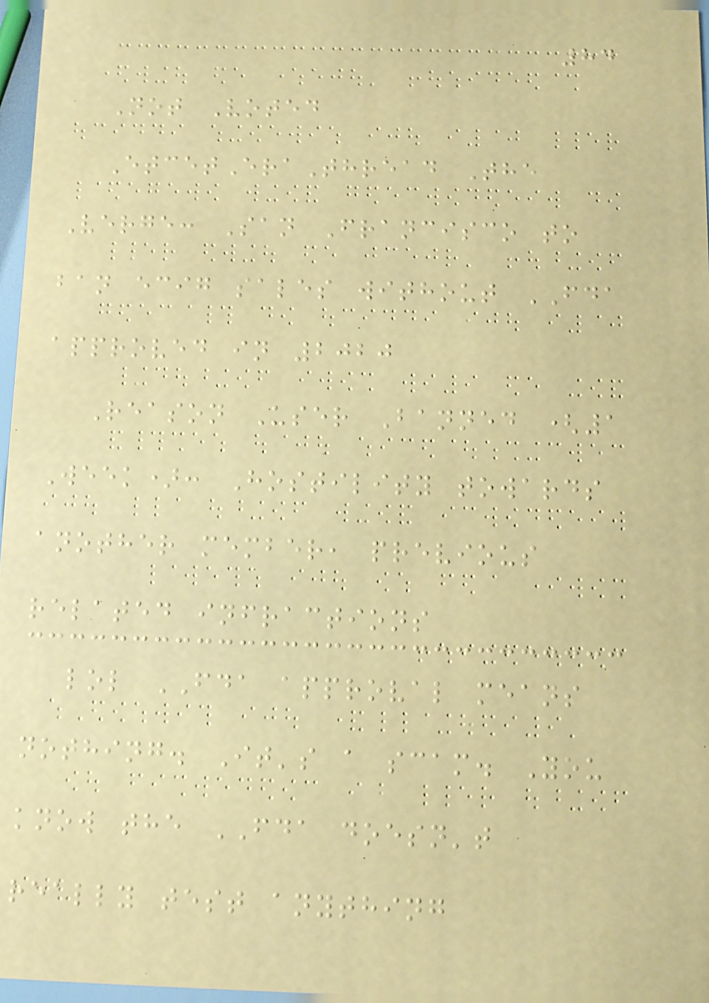84
Not Voted
EtcetEraThread The
Verge: San Francisco to
ban ecig sales without FDA
approved in 2020
Reason User Banned (1
Week): Hostility towards
another member, previous
related infractions
lol FDA approval means
nothing. It's a scam. You
know the FDA doesn't
really test anything
